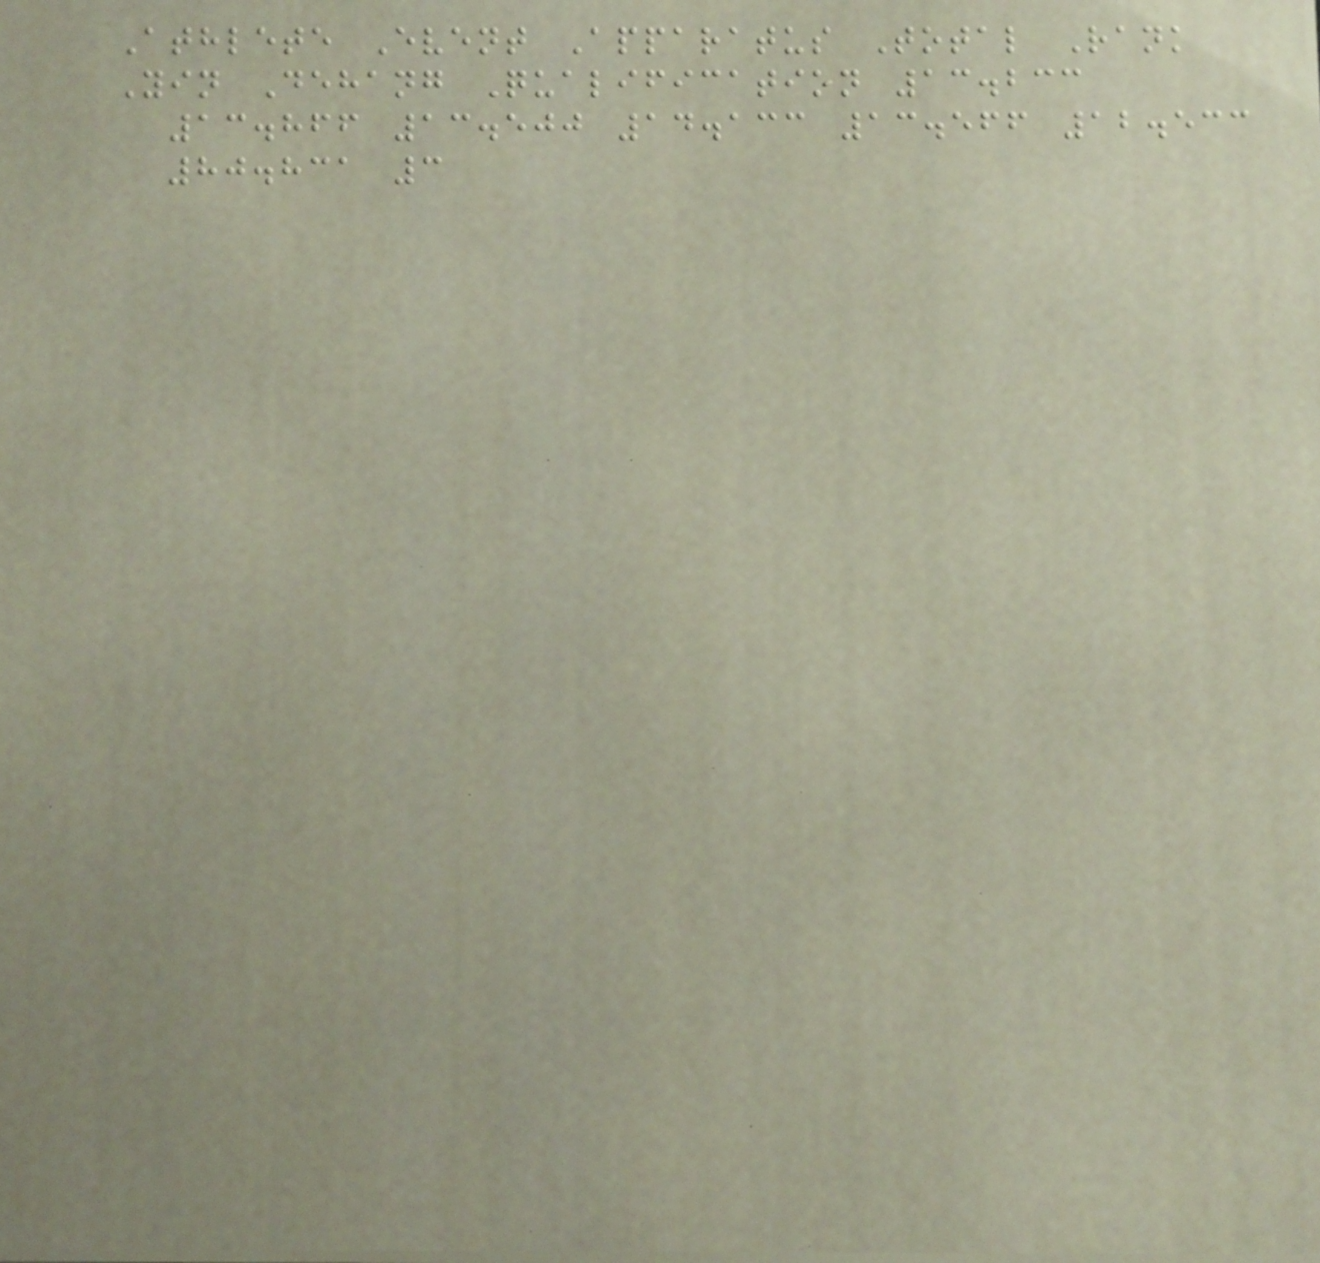Athlete Event Apparatus Total Rank
Yin Dehang Qualification 13.233
13.866 13.500 14.133 13.566 12.533
80.831 3
